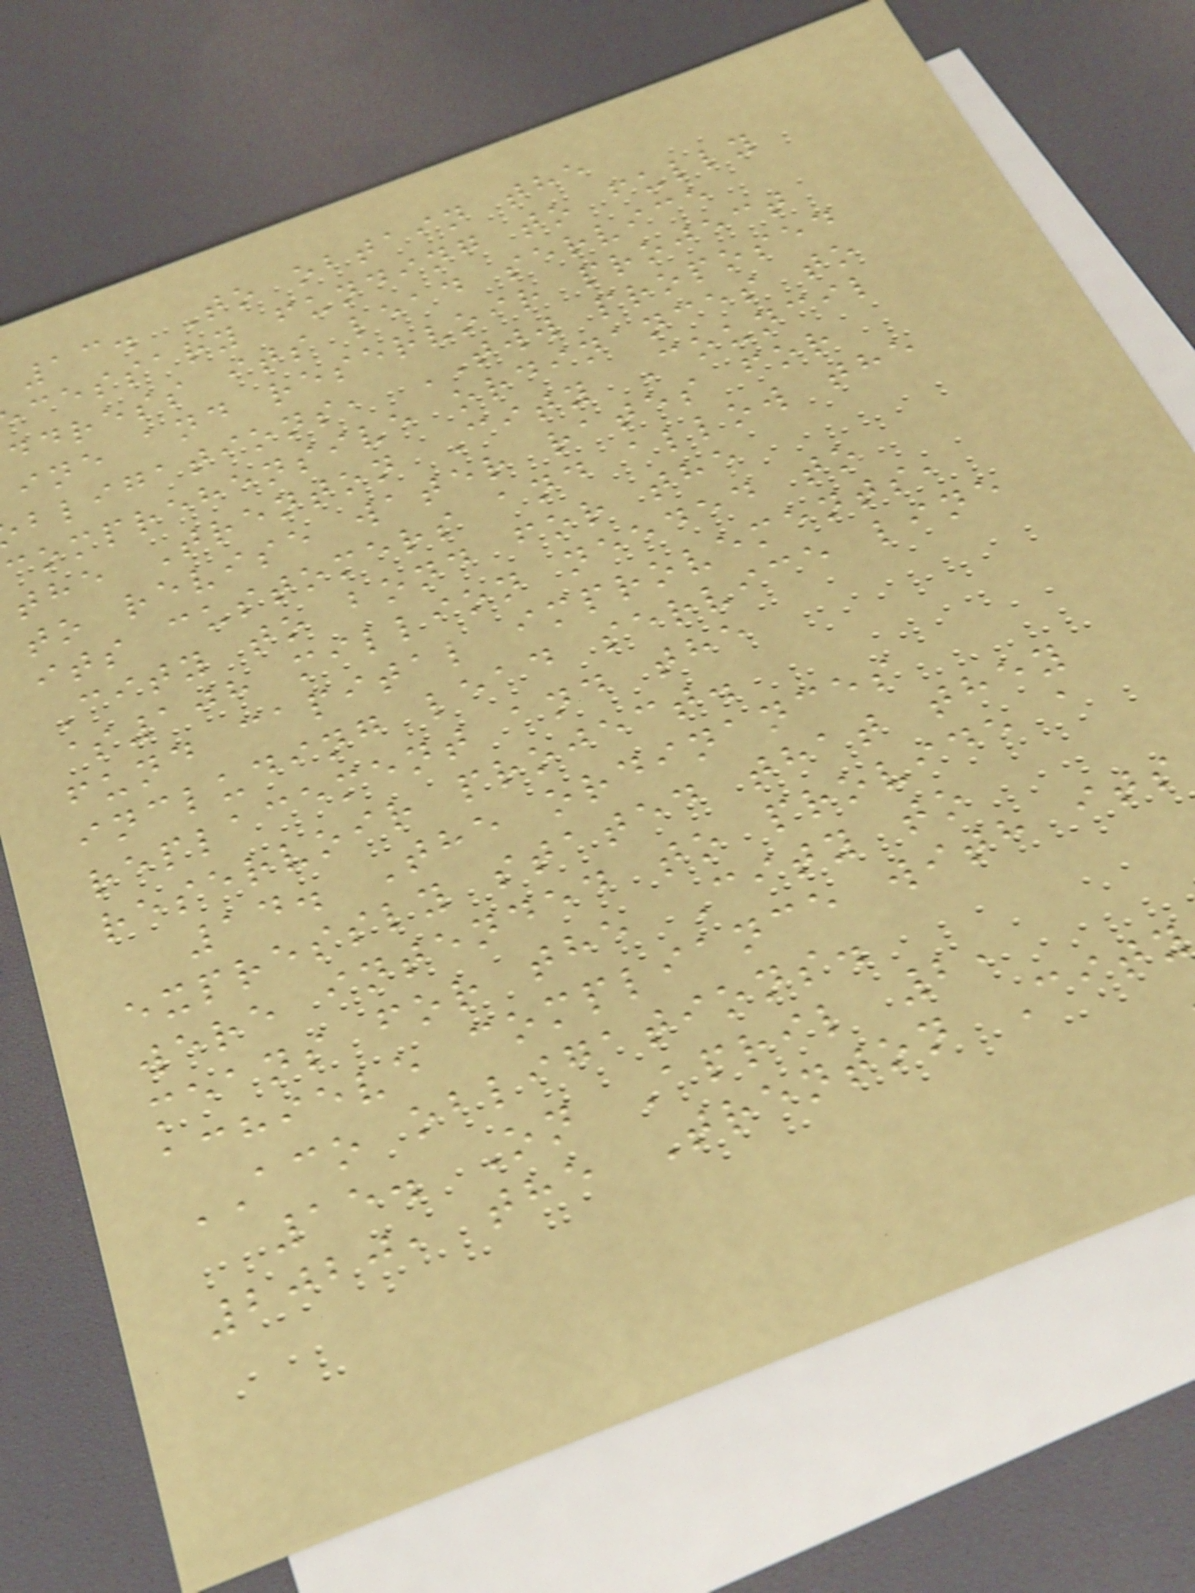13. To obtain the
cessary funding to fully
ddress its lead service
ine and reservoir project
bligations, TWW proposed
comprehensive ordinances to
the Trenton City Council
to revise water rates for
its customers and allow the
City to bond for the
$108 million needed to
fund capital improvements,
including lead service line
replacement and the
reservoir project.
14. The ordinances
expressly stated that they
were intended to provide a
means for the City to
achieve compliance with its
ACO obligations.
15. On April 2,
2020, the Trenton City
